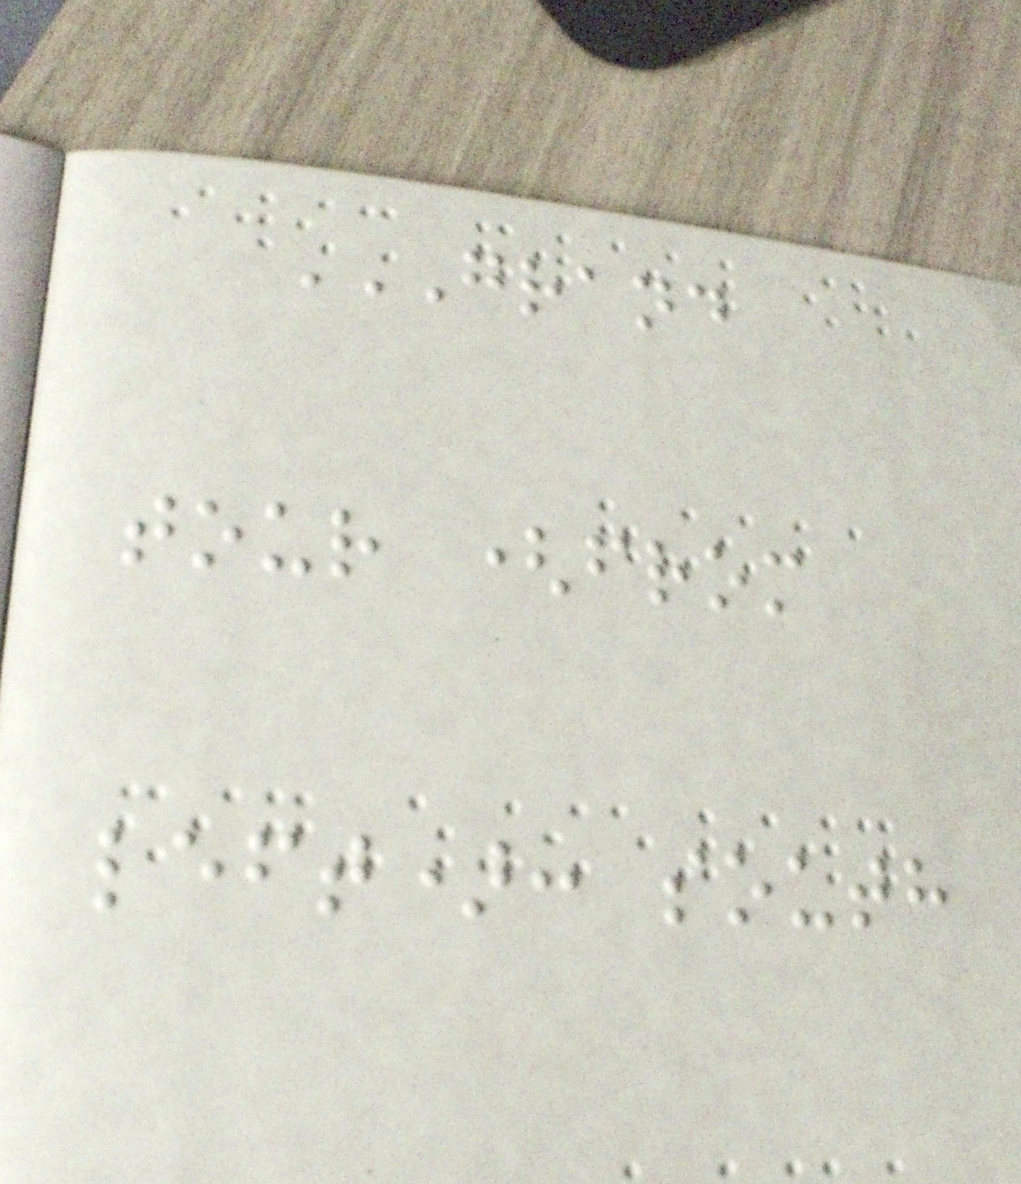GRAND
TOUR (FROM
LEFT): SOUTH
